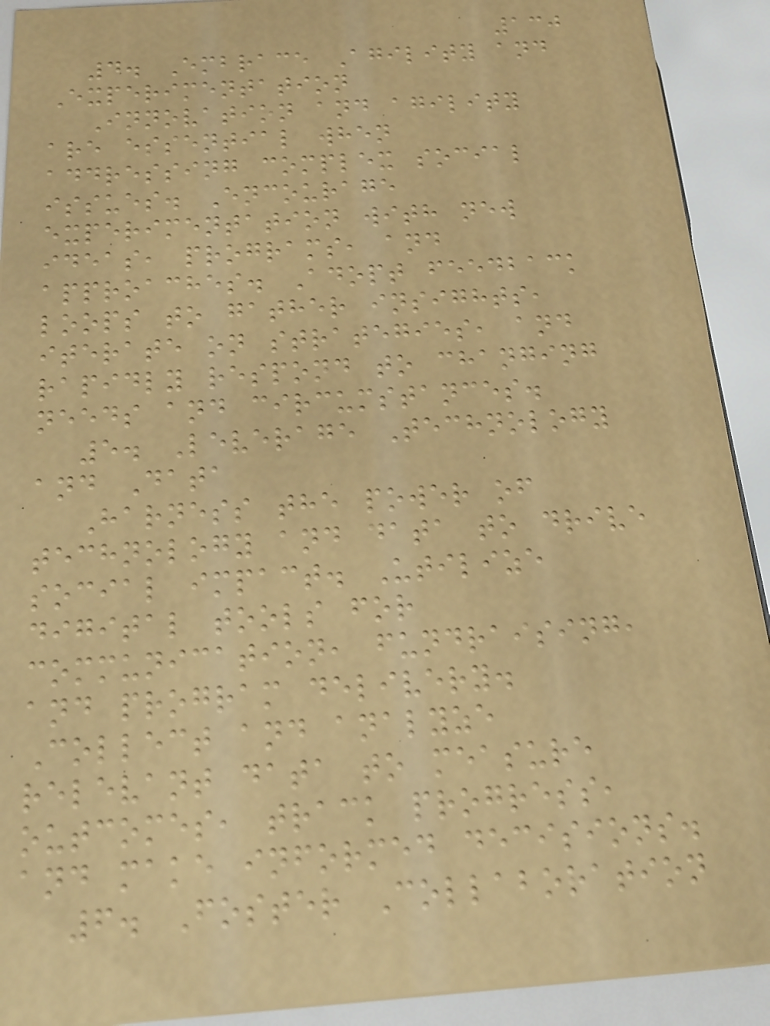130
4. Embrace Agility and
Experimentation
Innovation and agility
are essential when
addressing complex social
issues. Encourage
experimentation with new
ideas, programs, and
approaches. Adopt feedback
loops to gather insights,
iterate on strategies, and
rapidly respond to changing
needs and circumstances.
5. Leverage Technology
and Data
Harness the power of
technology and data to drive
social impact. Utilize
digital tools for
communication, fundraising,
and program delivery.
Collect and analyze
relevant data to measure
outcomes, track progress,
and make informed decisions.
6. Foster Collaboration
